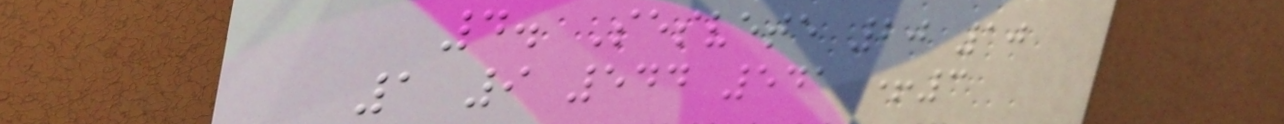4. Sesvete 20 10
1 9 544 541 +3
